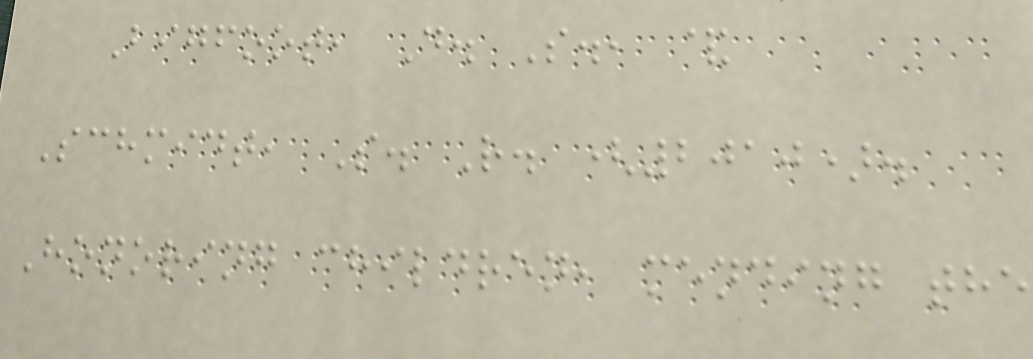Bigfoot, D. S., &
Schmidt, S. R. (2010).
Honoring children, mending the
